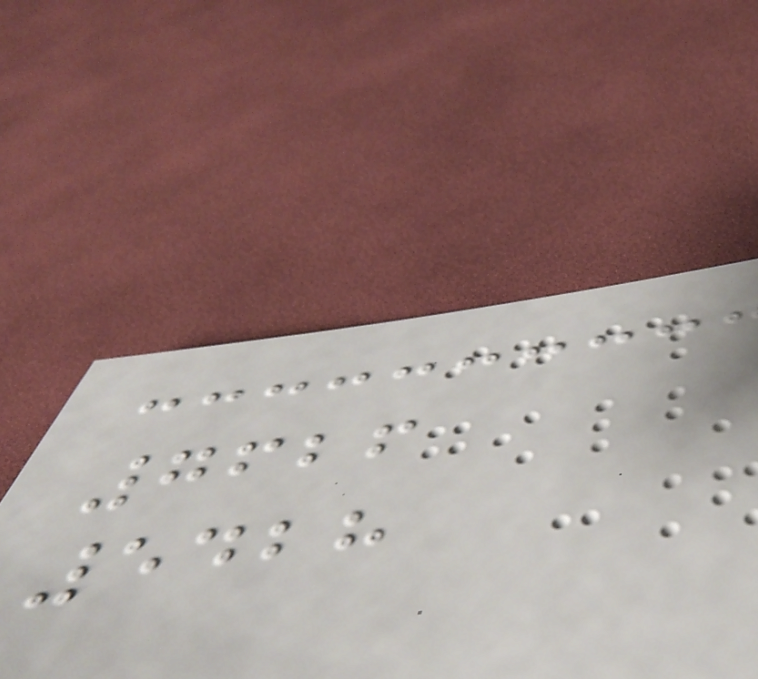7626
5428
